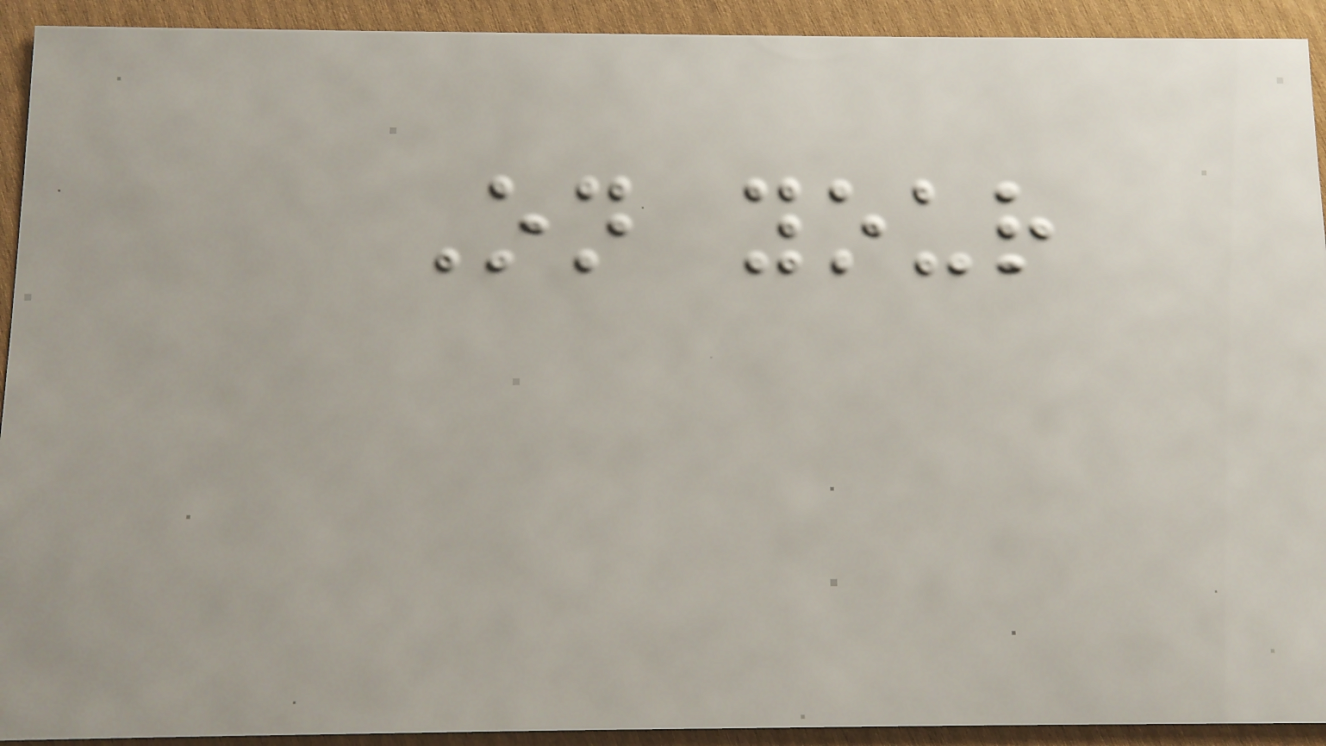On your
